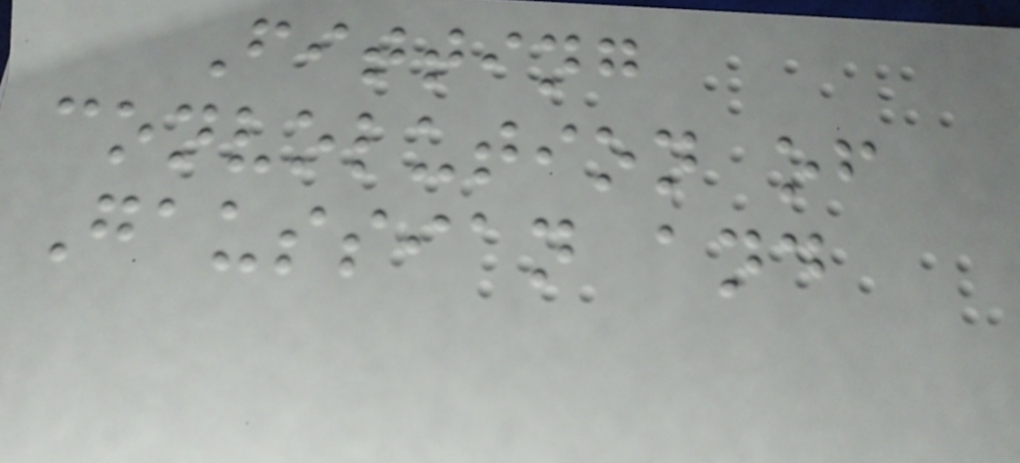Fitting
convolution of
Gaussian and
